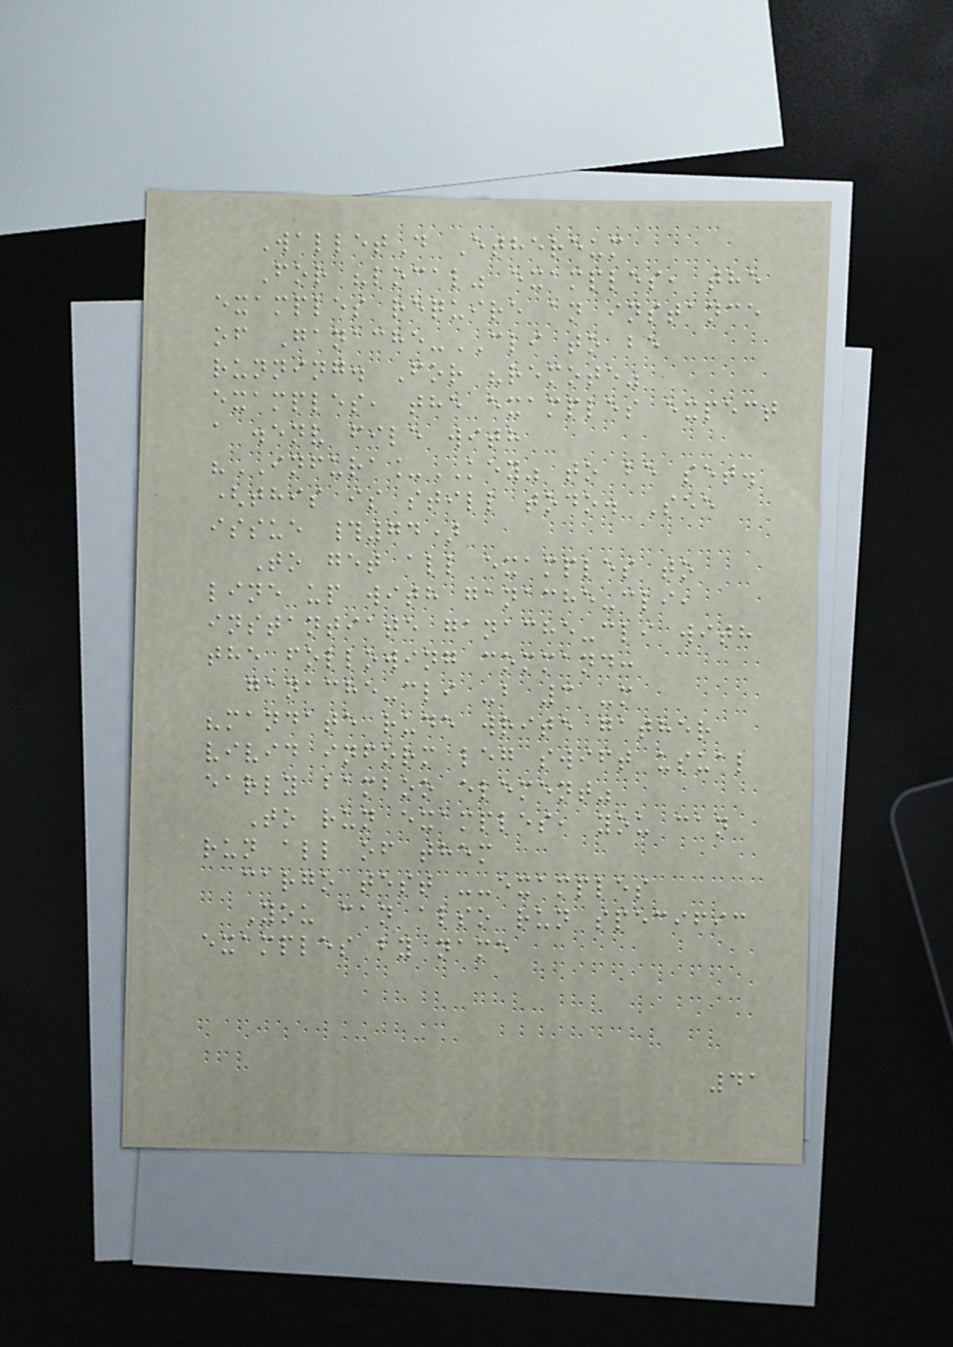WalletD Ethereum
For "local" examples, the
examples require an instance
of Ganache-CLI to be
running. For "remote"
examples, the examples expect
a .env file with
"INFURA_KEY" to be set.
(this is still todo. See
issue #74)
To get all examples to
line up with ganache-cli,
instantiate ganache-cli with
the following command:
ganache-cli -b 3 -m
"mandate rude write gather
vivid inform leg swift usual
early bamboo element"
To run examples, you can
run all of them
cargo test --examples
You can also run specific
examples by name
41
